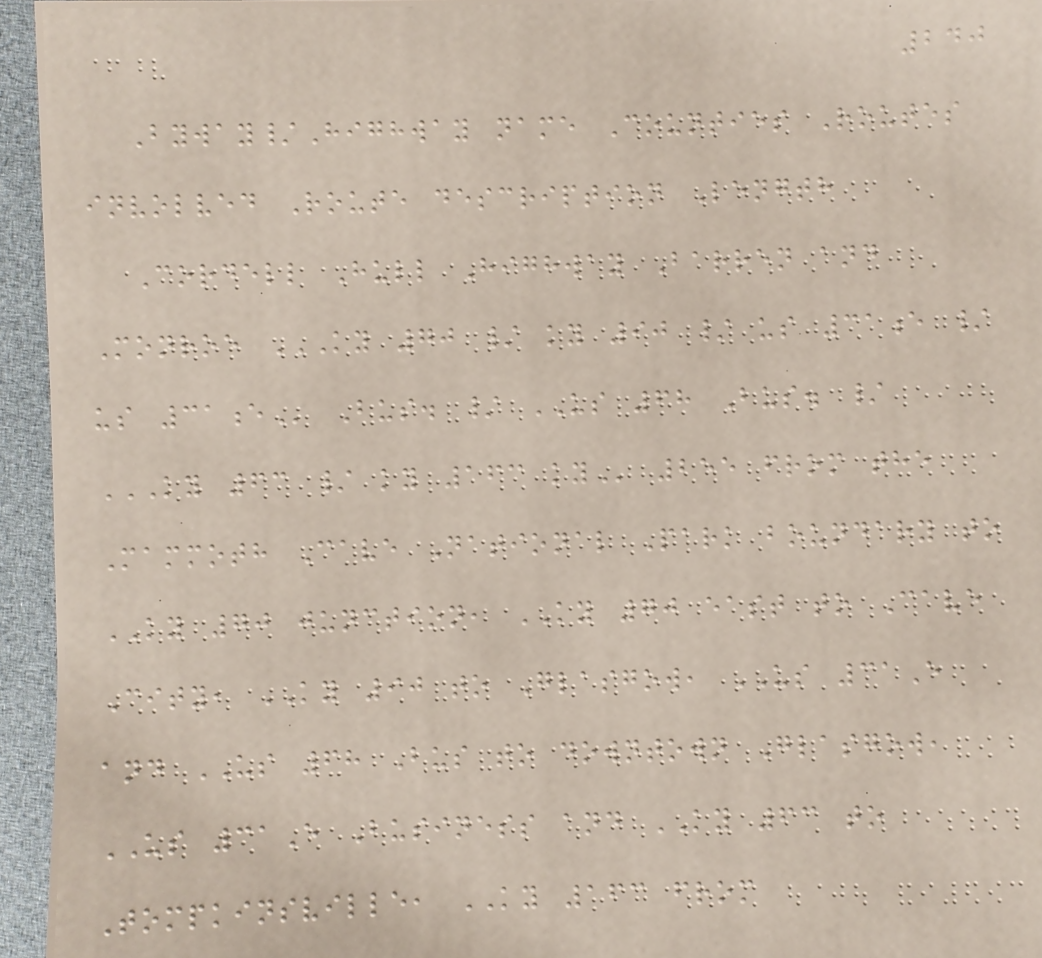240
Byway/Highway name Counties Routes
involved Route description Length
Cordell Hull Highway Barren and
Monroe KY 70 / KY 90 / US 31E /
US 31E Bus. / US 68 Bus. /
KY 63 / KY 163 KY 255 from the
Mammoth Cave National Park boundary to
KY 70 junction, KY 70 east to Cave
City, KY 90 to Glasgow, US 31E
and US 68 Bus to downtown Glasgow,
US 31E Business and KY 63 to
Tompkinsville, KY 163 from
